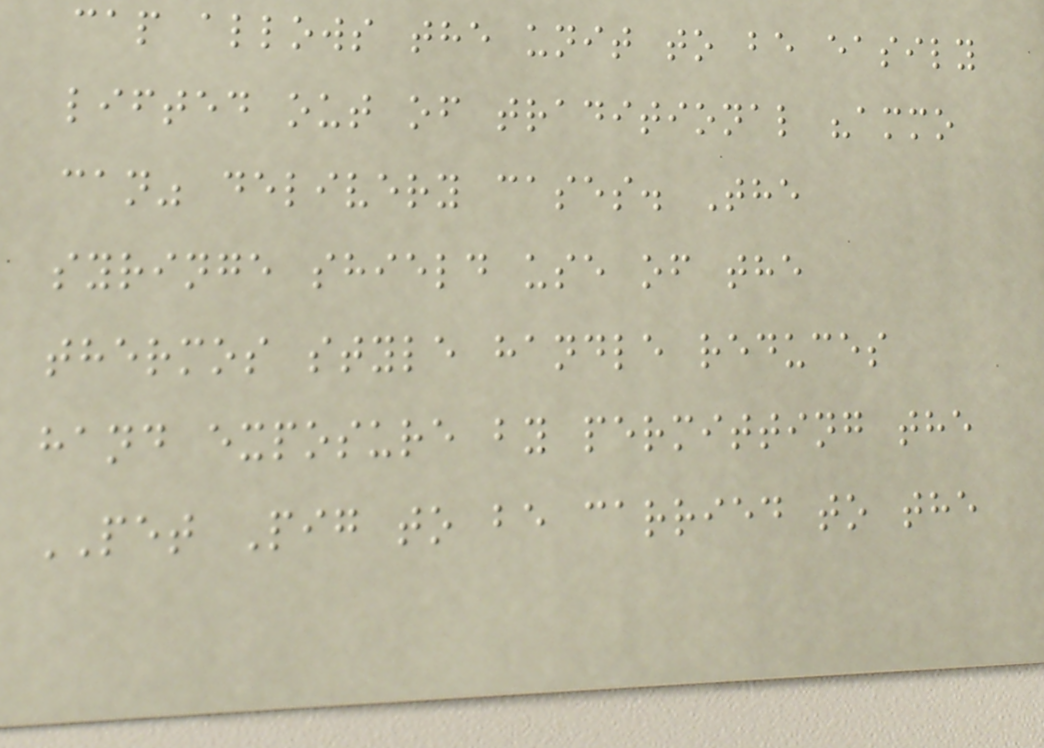cap allows the unit to be easily
lifted out of traditional "ammo
can" delivery cases. The
syringe shield use of the
thermos style handle reduces
hand exposure by permitting the
PET Pig to be carried to the
